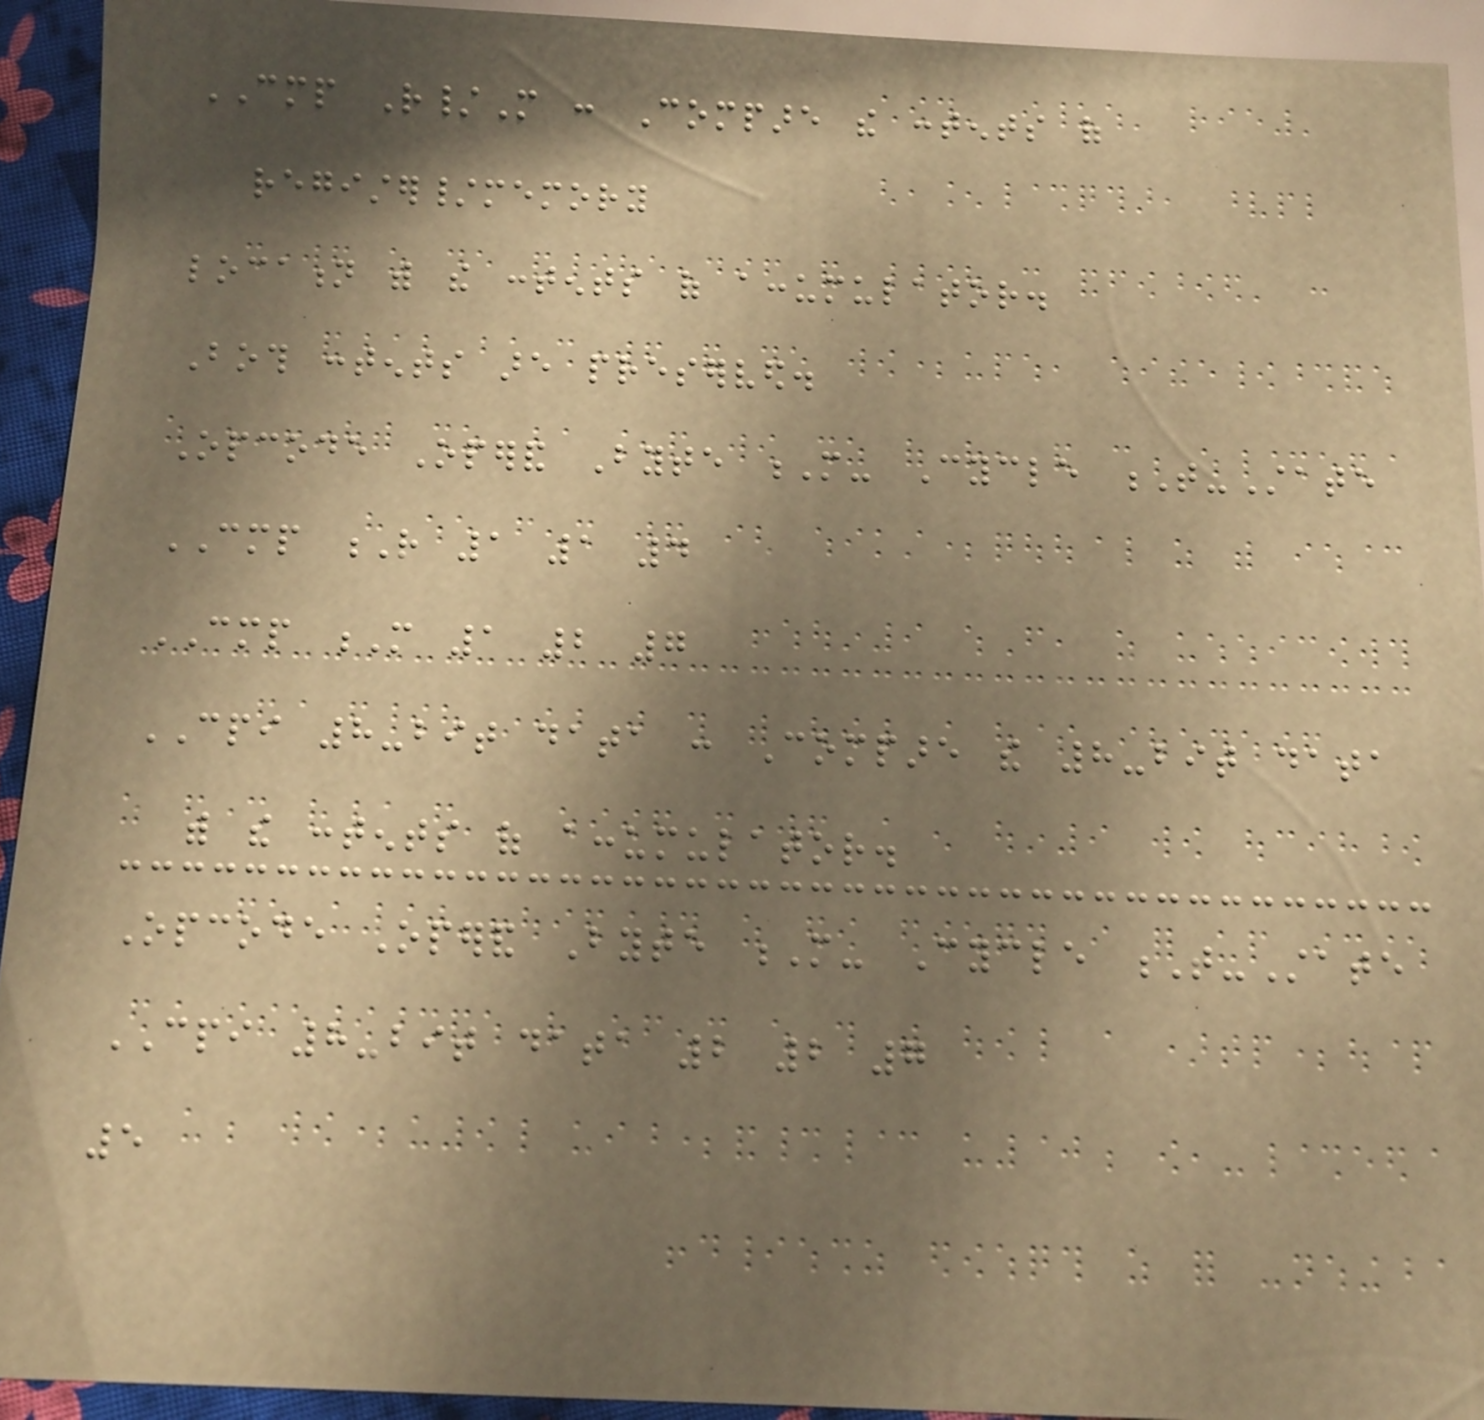CMP R/M : Compare the contents of
register/memory
location with the contents of accumulator.
Both contents are preserved.
Opcode Operand Byte M- Cycle T-State
CMP R 1 1 4
CMP M 1 2 7
CPI 8-bit data : Compare the 8-bit data
with the contents of accumulator.
Opcode Operand Byte M- Cycle T-State
CPI 8-bit data 2 2 7
5
